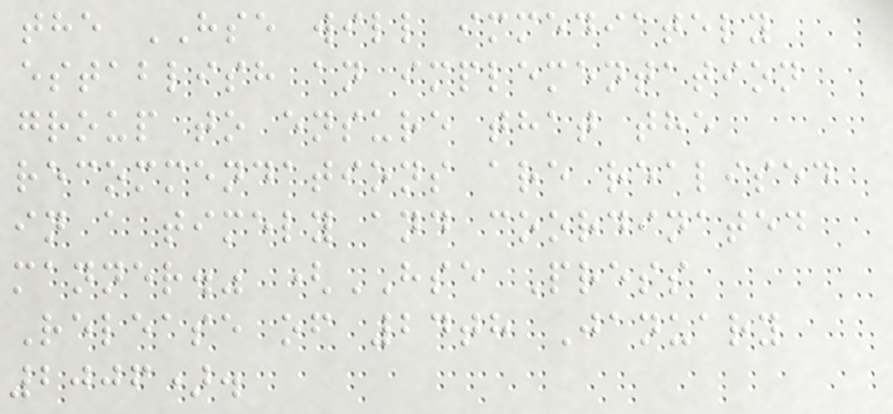the HSE will immediately
establish an implementation
group to ensure that the
recommendations are realised
in a timely and coordinated
manner." (HSE Press
Release of 24th January
2006).
